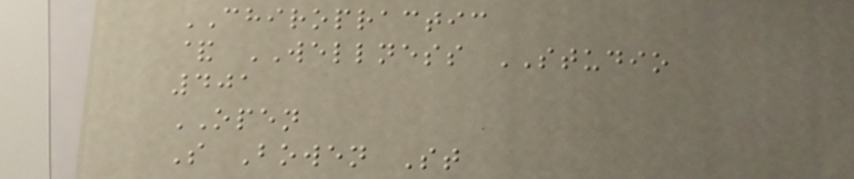CHIROPRACTIC
& WELLNESS STUDIO
401
OPEN
S Bowen St
